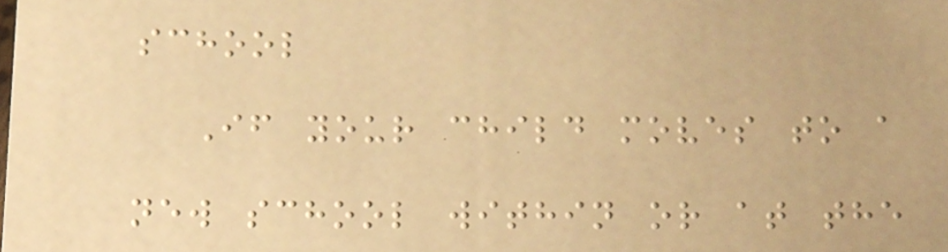school
If your child moves to a
new school within or at the
